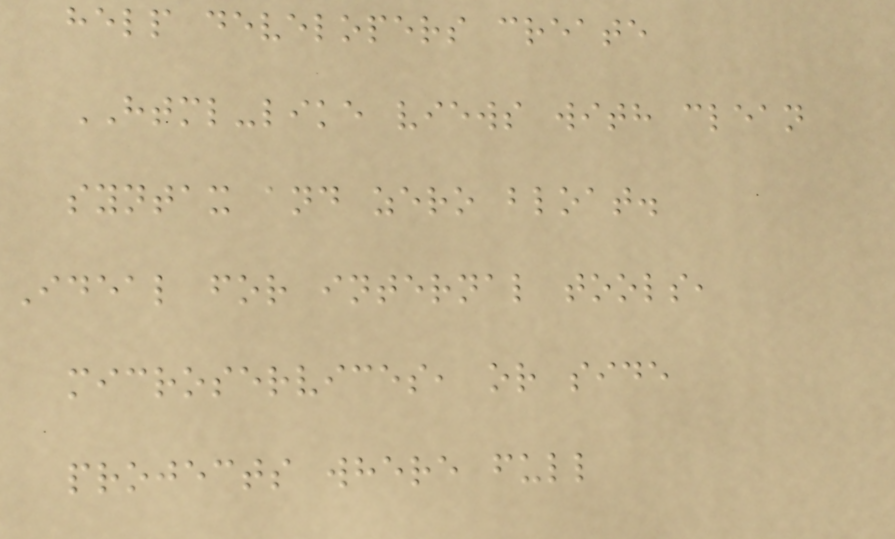help developers create
HTML-like views with clean
syntax and zero bloat.
Ideal for internal tools,
microservices, or side
projects where full
